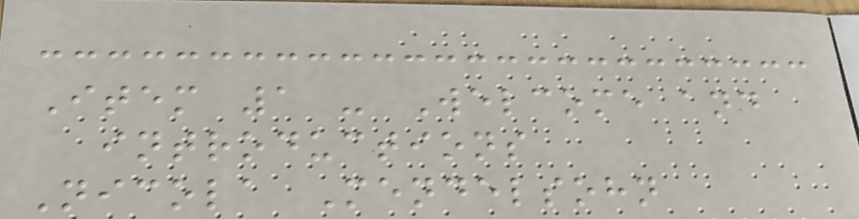Item 1 - Welcome and
introductions
Nicola Mendelsohn
